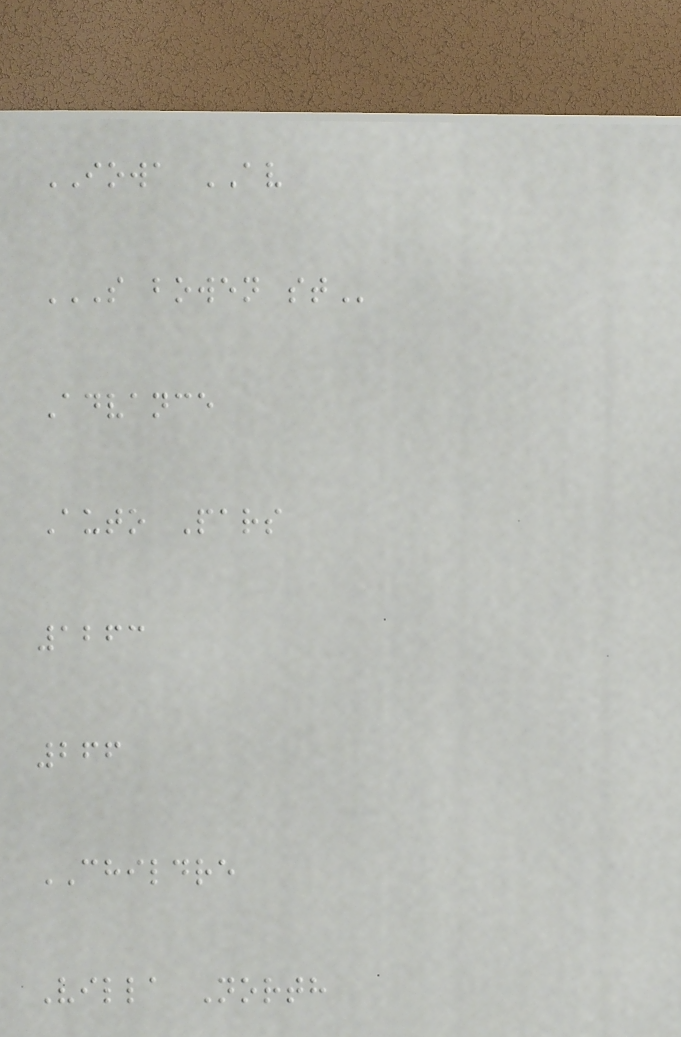IOWA AV
S BOWEN ST
Advance
Auto Pars
1263
266
CHILDRE
Villa North
